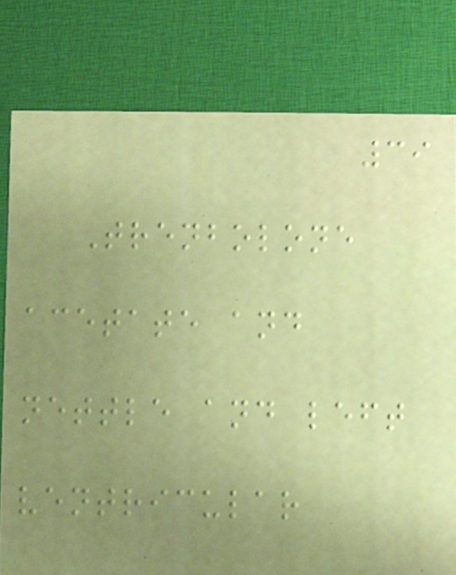39
Trenbolone
acetate and
nettle and left
ventricular
